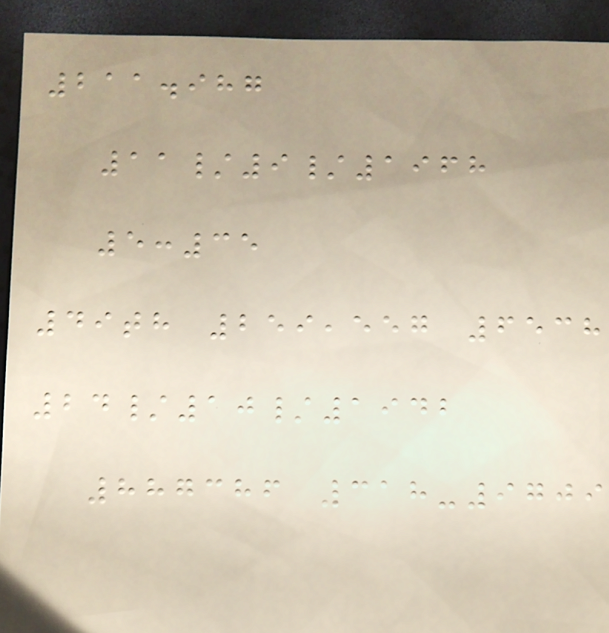211.987
11/9/1968
5:35
49th 259,557 6538
24/10/1942
887386 318-9709
